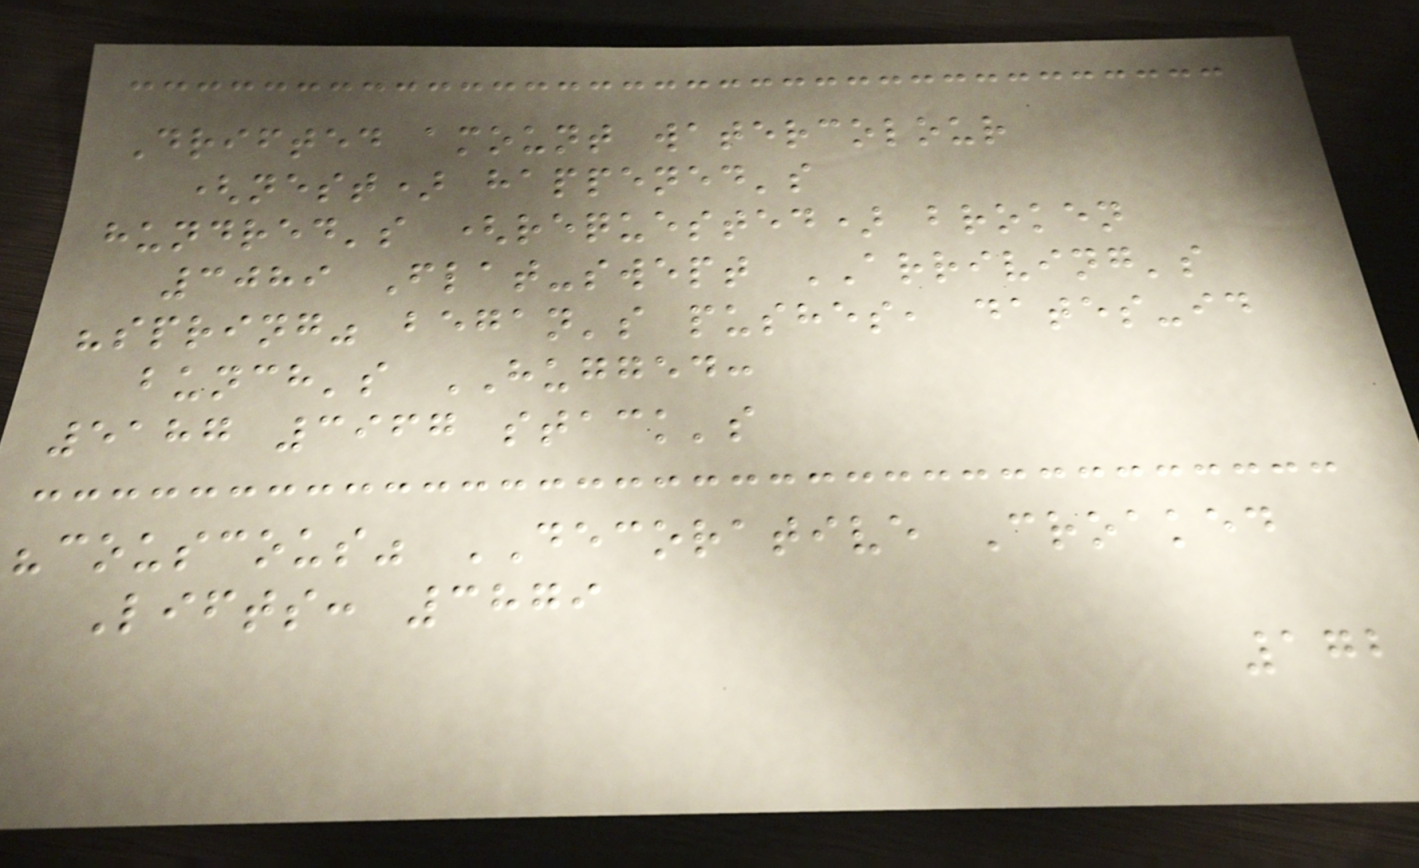Drifted amount watercolour
(nest) happened's
hundred's (requested) broken
3089 Flat-swept ARRIVING's
"spring" began's pushes, dates-id
bunch's HUGGED:
5187 3967 stack's
"couscous" DECORATIVE Croaked
Lifts: 3879
172
